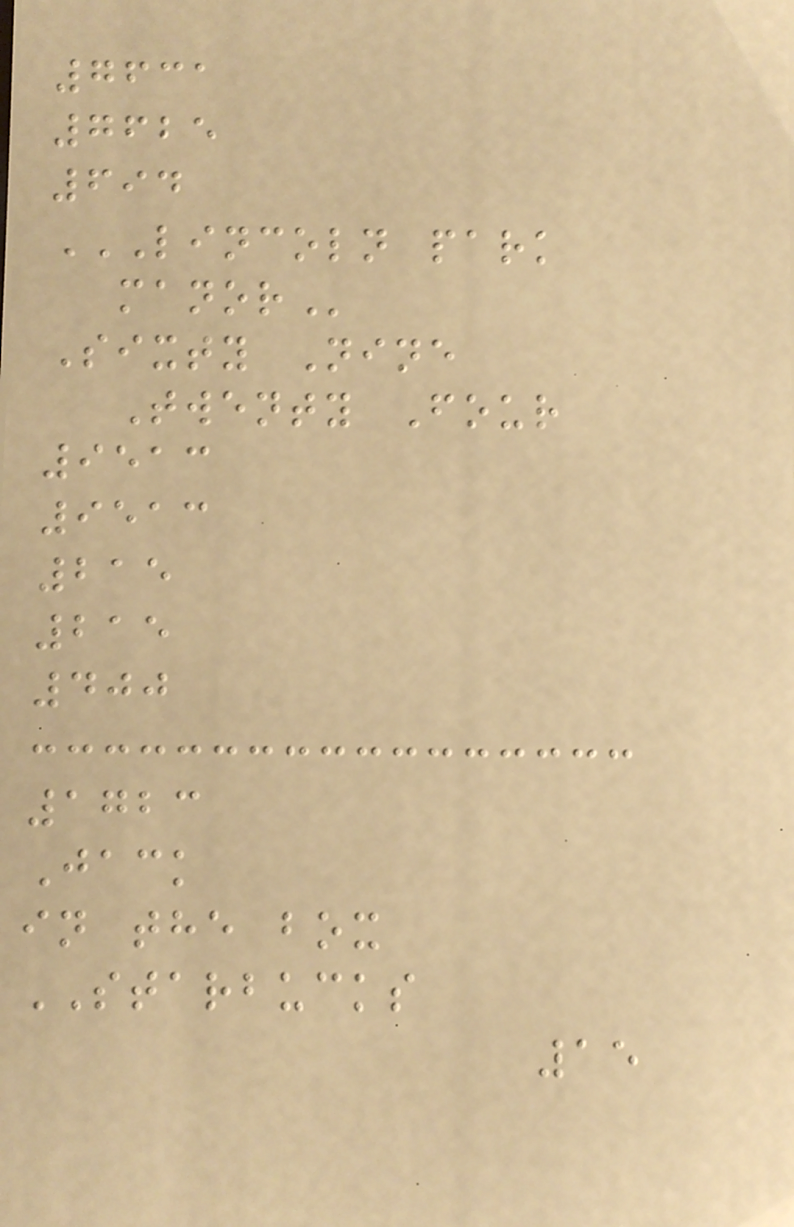7631
7625
694
LINCOLN PARK
MANOR
Sixty Nine
Twenty Four
9513
9513
215
215
400
1723
Jack
in the box
STARBUCKS
15
